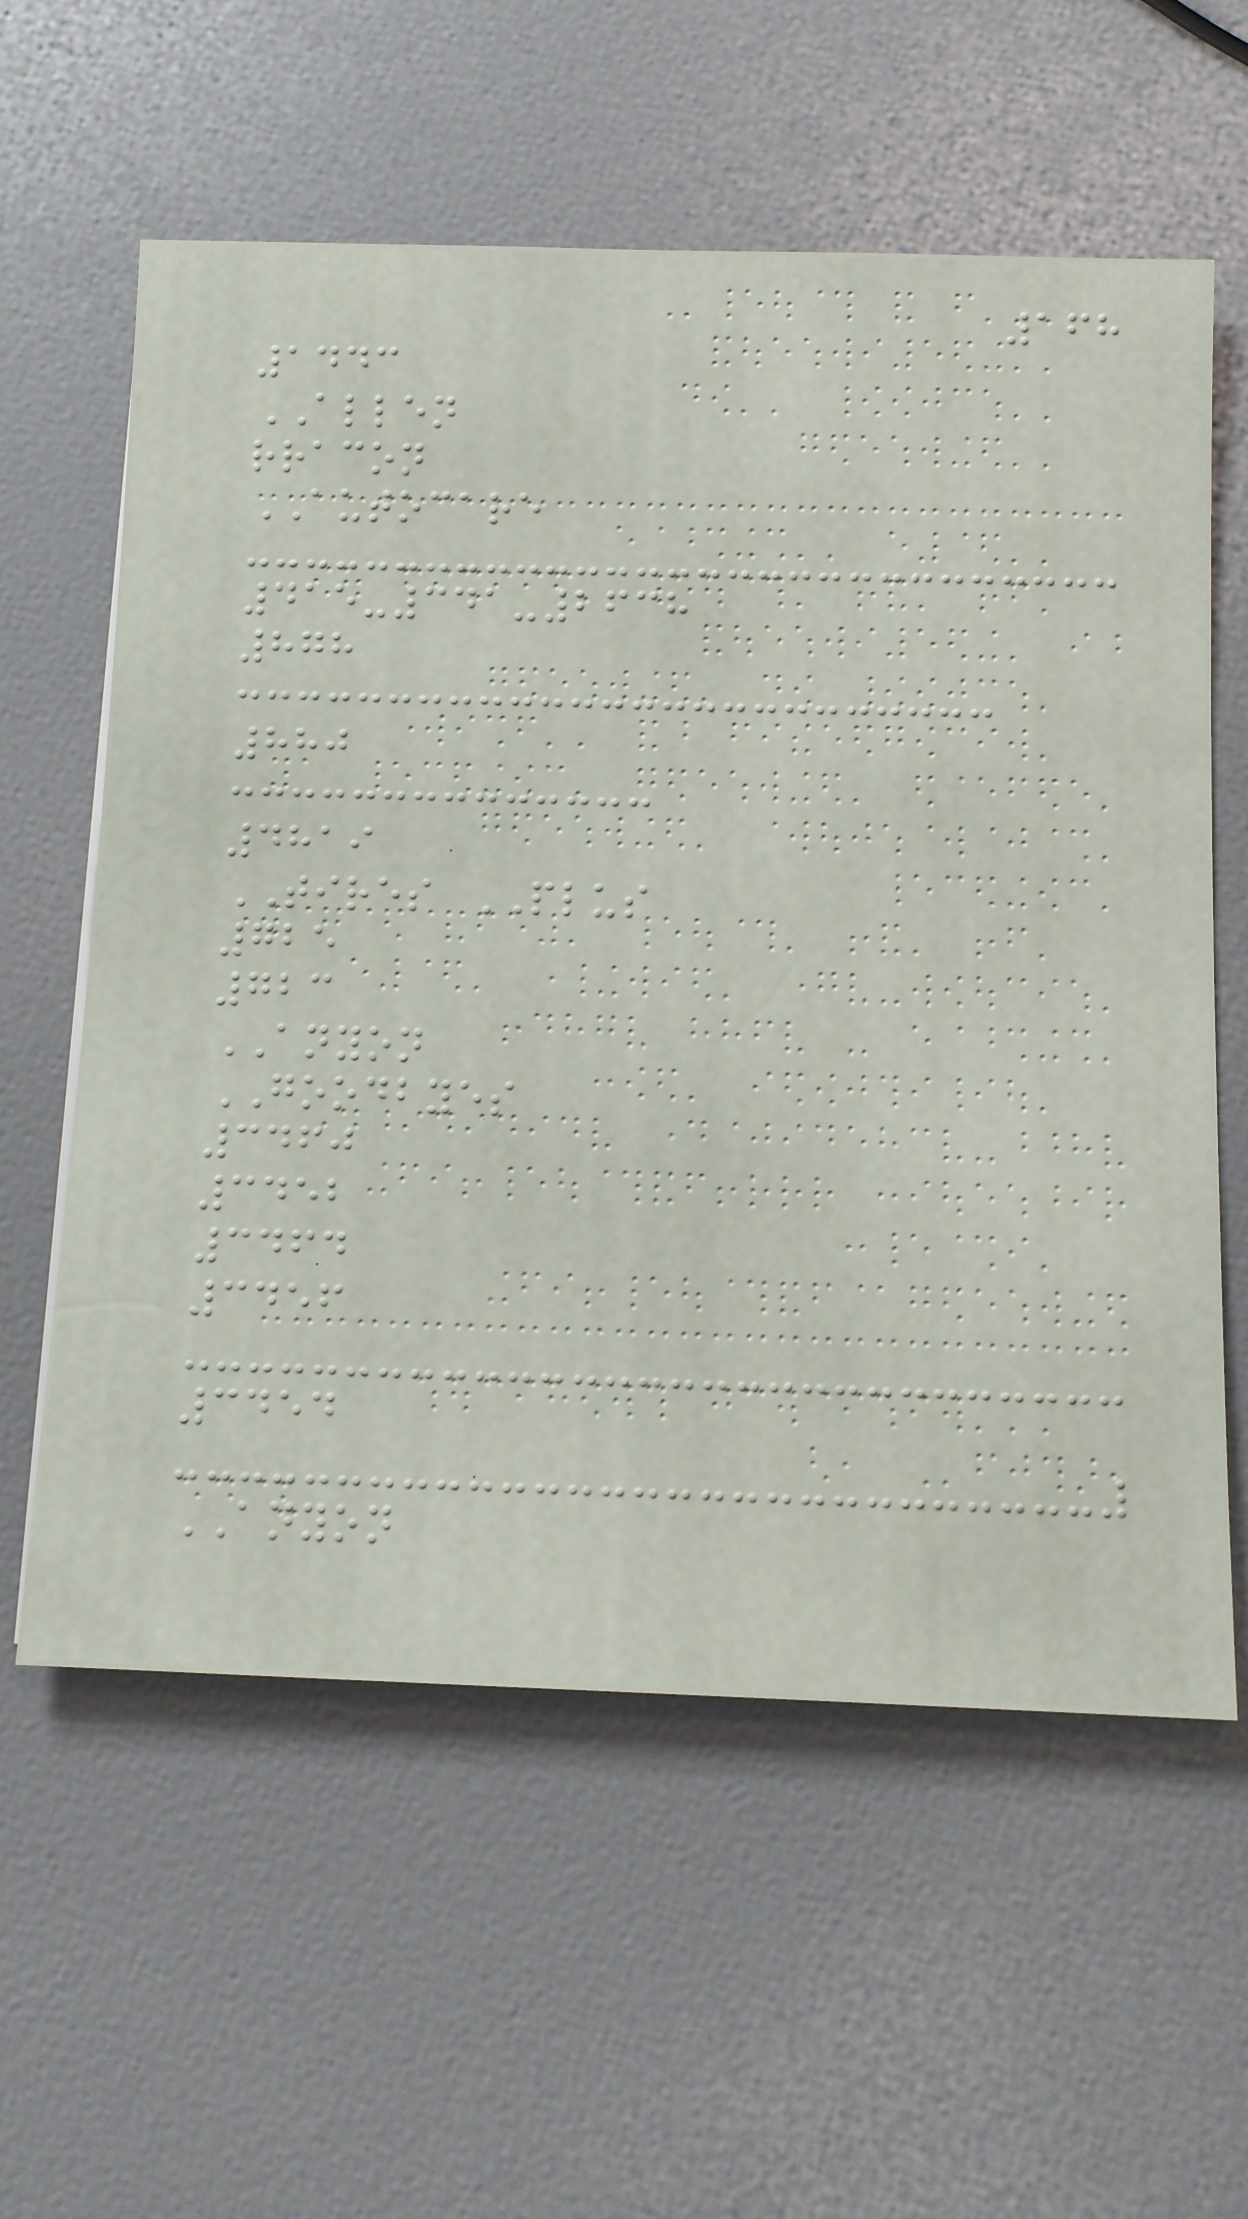168
1443
ALLEN
rracon
AUTOCARE
415-341-2638
878
880
4819
TIRES PLUS
725
723
ANYON
GOODBYES
3460
3452
3464
3456
3454
ANYON
